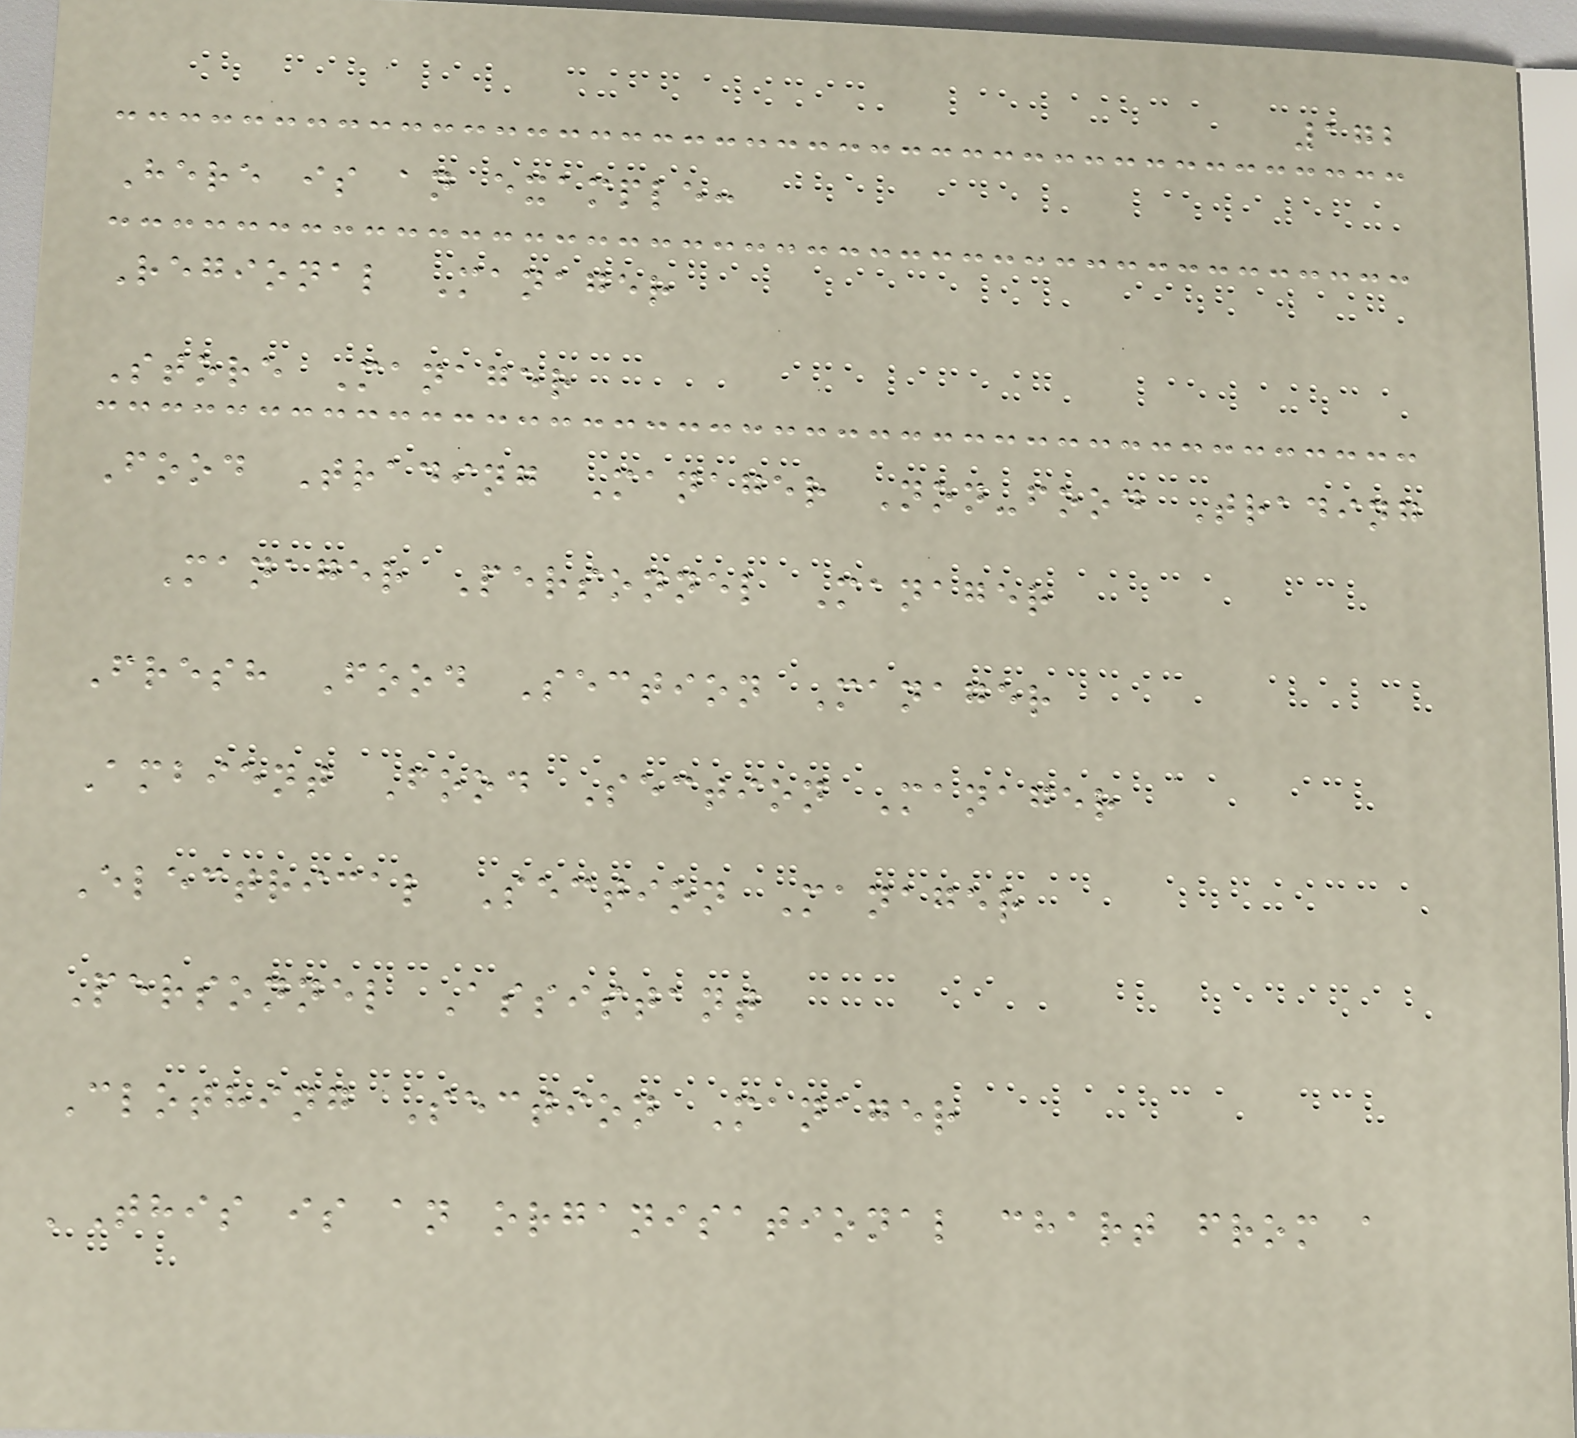172
Here is an example:
Regional Manager
Store Manager
Food Trading Manager Non-food Trading
Manager Personnel Manager
Fresh Food Section Manager
Ambient Food Section Manager
Electrical Section Manager
Personnel Assistant
Clothing Section Manager
'This is an organisational chart from a
